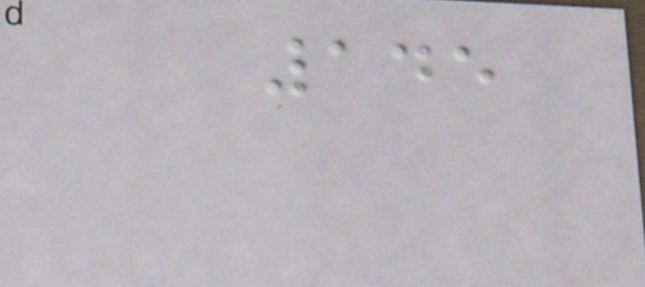145
